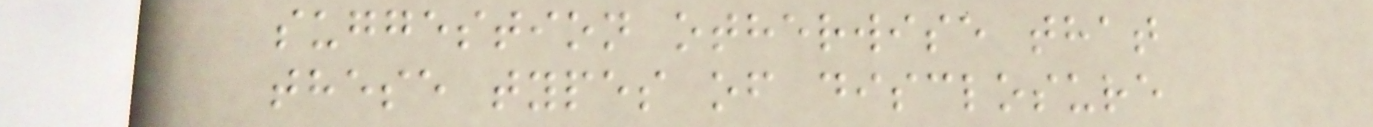suggestion otherwise that
these types of disclosure
